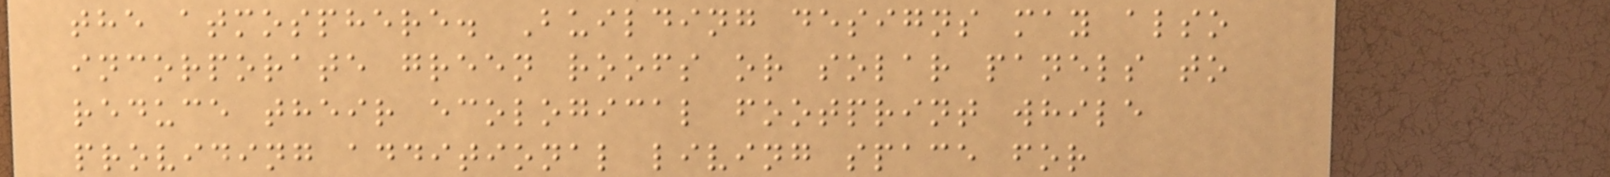the atmosphere. Building designs may also
incorporate green roofs or solar panels to
reduce their ecological footprint while
providing additional living space for
